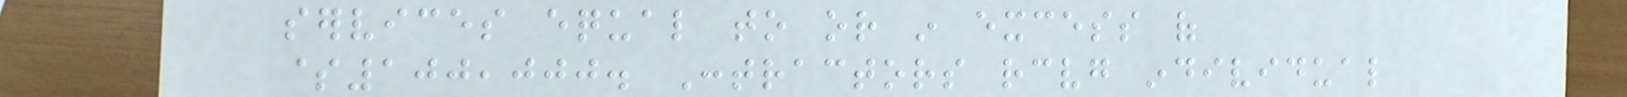services equal to or in excess of
$100,000. Contractors receiving individual
